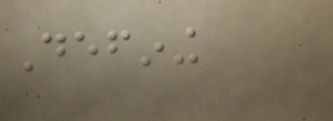Defining
